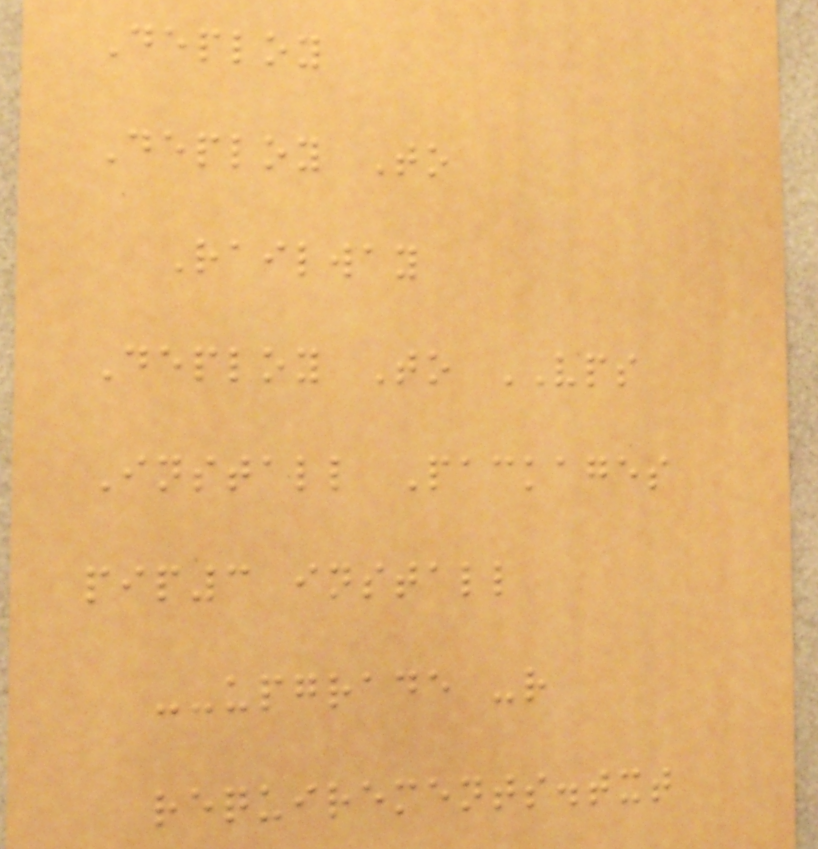Deploy
Deploy To
Railway
Deploy To VPS
Install Packages
pip3 install
--upgrade -r
requirements.txt
